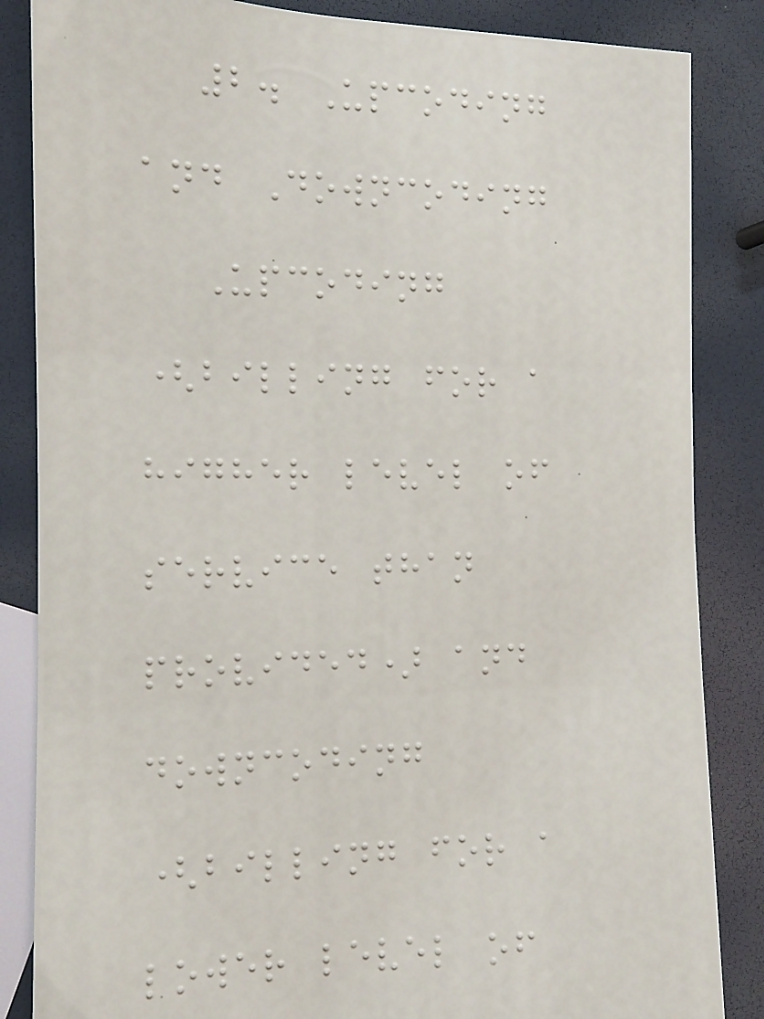2. Upcoding
and Downcoding
Upcoding
(billing for a
higher level of
service than
provided) and
downcoding
(billing for a
lower level of
